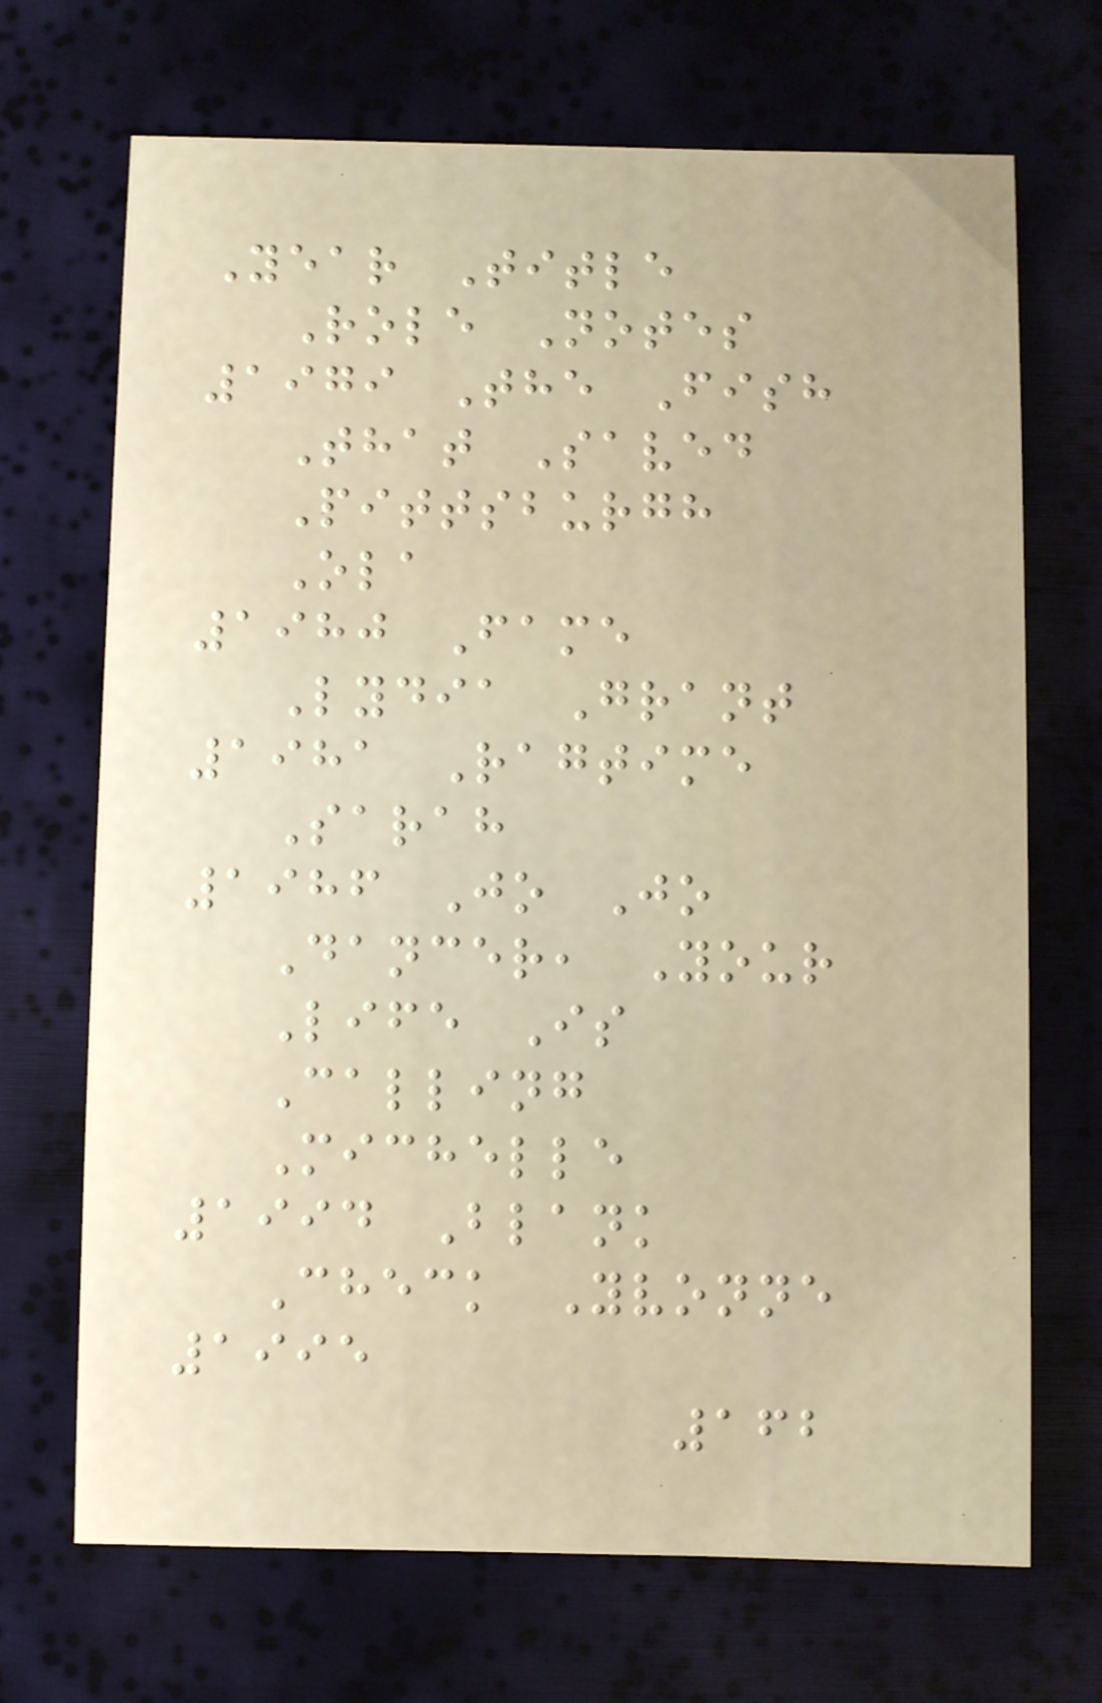Year Title
Role Notes
1979 The Fish
That Saved
Pittsburgh
Ola
1980 Fame
Lydia Grant
1981 Ragtime
Sarah
1986 Jo Jo
Dancer, Your
Life Is
Calling
Michelle
1994 Blank
Check Yvonne
1995
162
